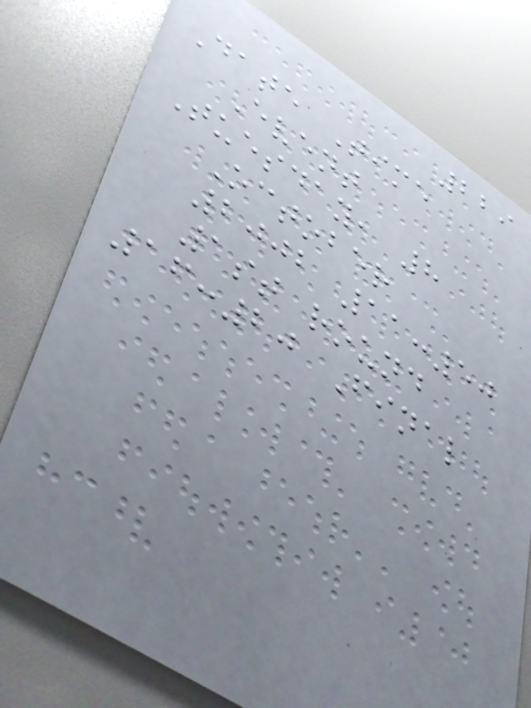229
Date Time
Event
Tuesday, 8
October
2002 11:50
1st round
16:20 Final
